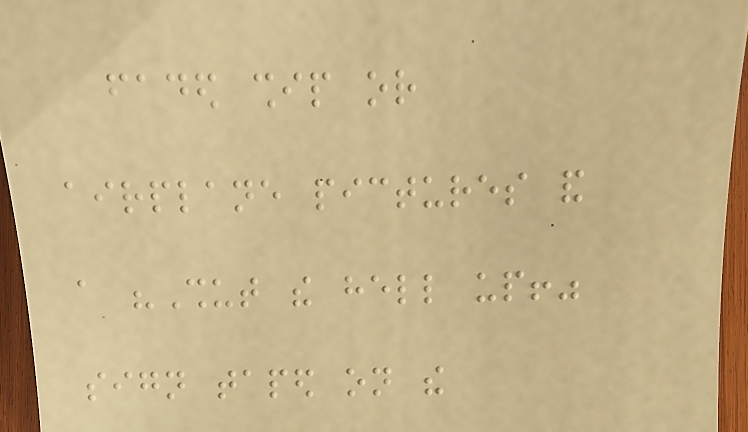faded ship or
airplane pictures and
a "Shut the hell up!"
sign taped on the
